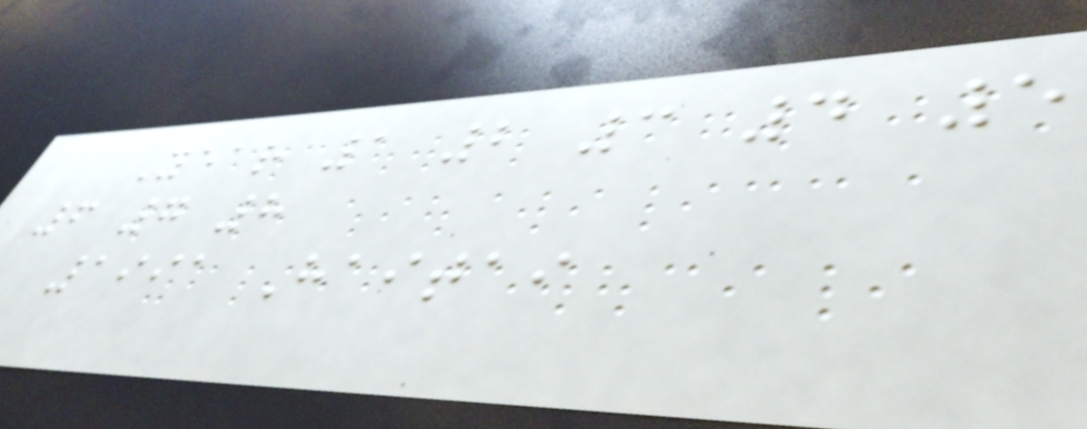Year 1 2 3 4 5
6 7 8
1991 Haitai
